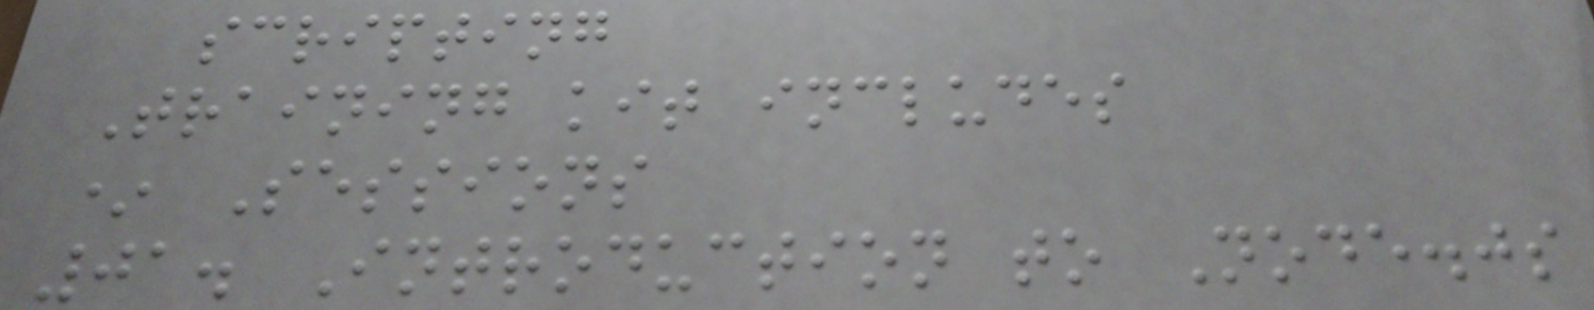scripting
Training kit includes
* Sessions
01. Introduction to Node.js
